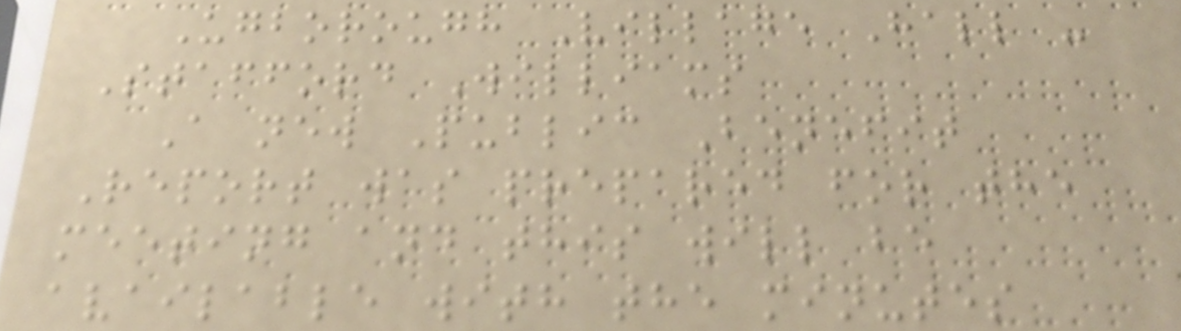Ugborough Village Hall -
Stafford Williams
A new Public Benefit
Report was prepared for the
meeting and this will be
available with the minutes
